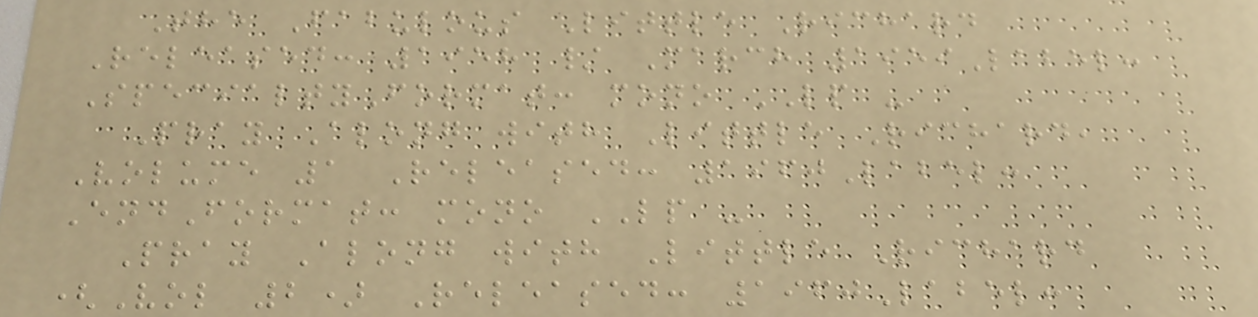The Fabulous Little Richard
Released: 1958 / March 1959Label:
SpecialtyFormat: mono LP -
Pray Along with Little Richard,
Volume 1 Released: 1960Label:
EndFormat: mono LP -
Pray Along with Little Richard
(Vol 2) Released: 1960Label:
